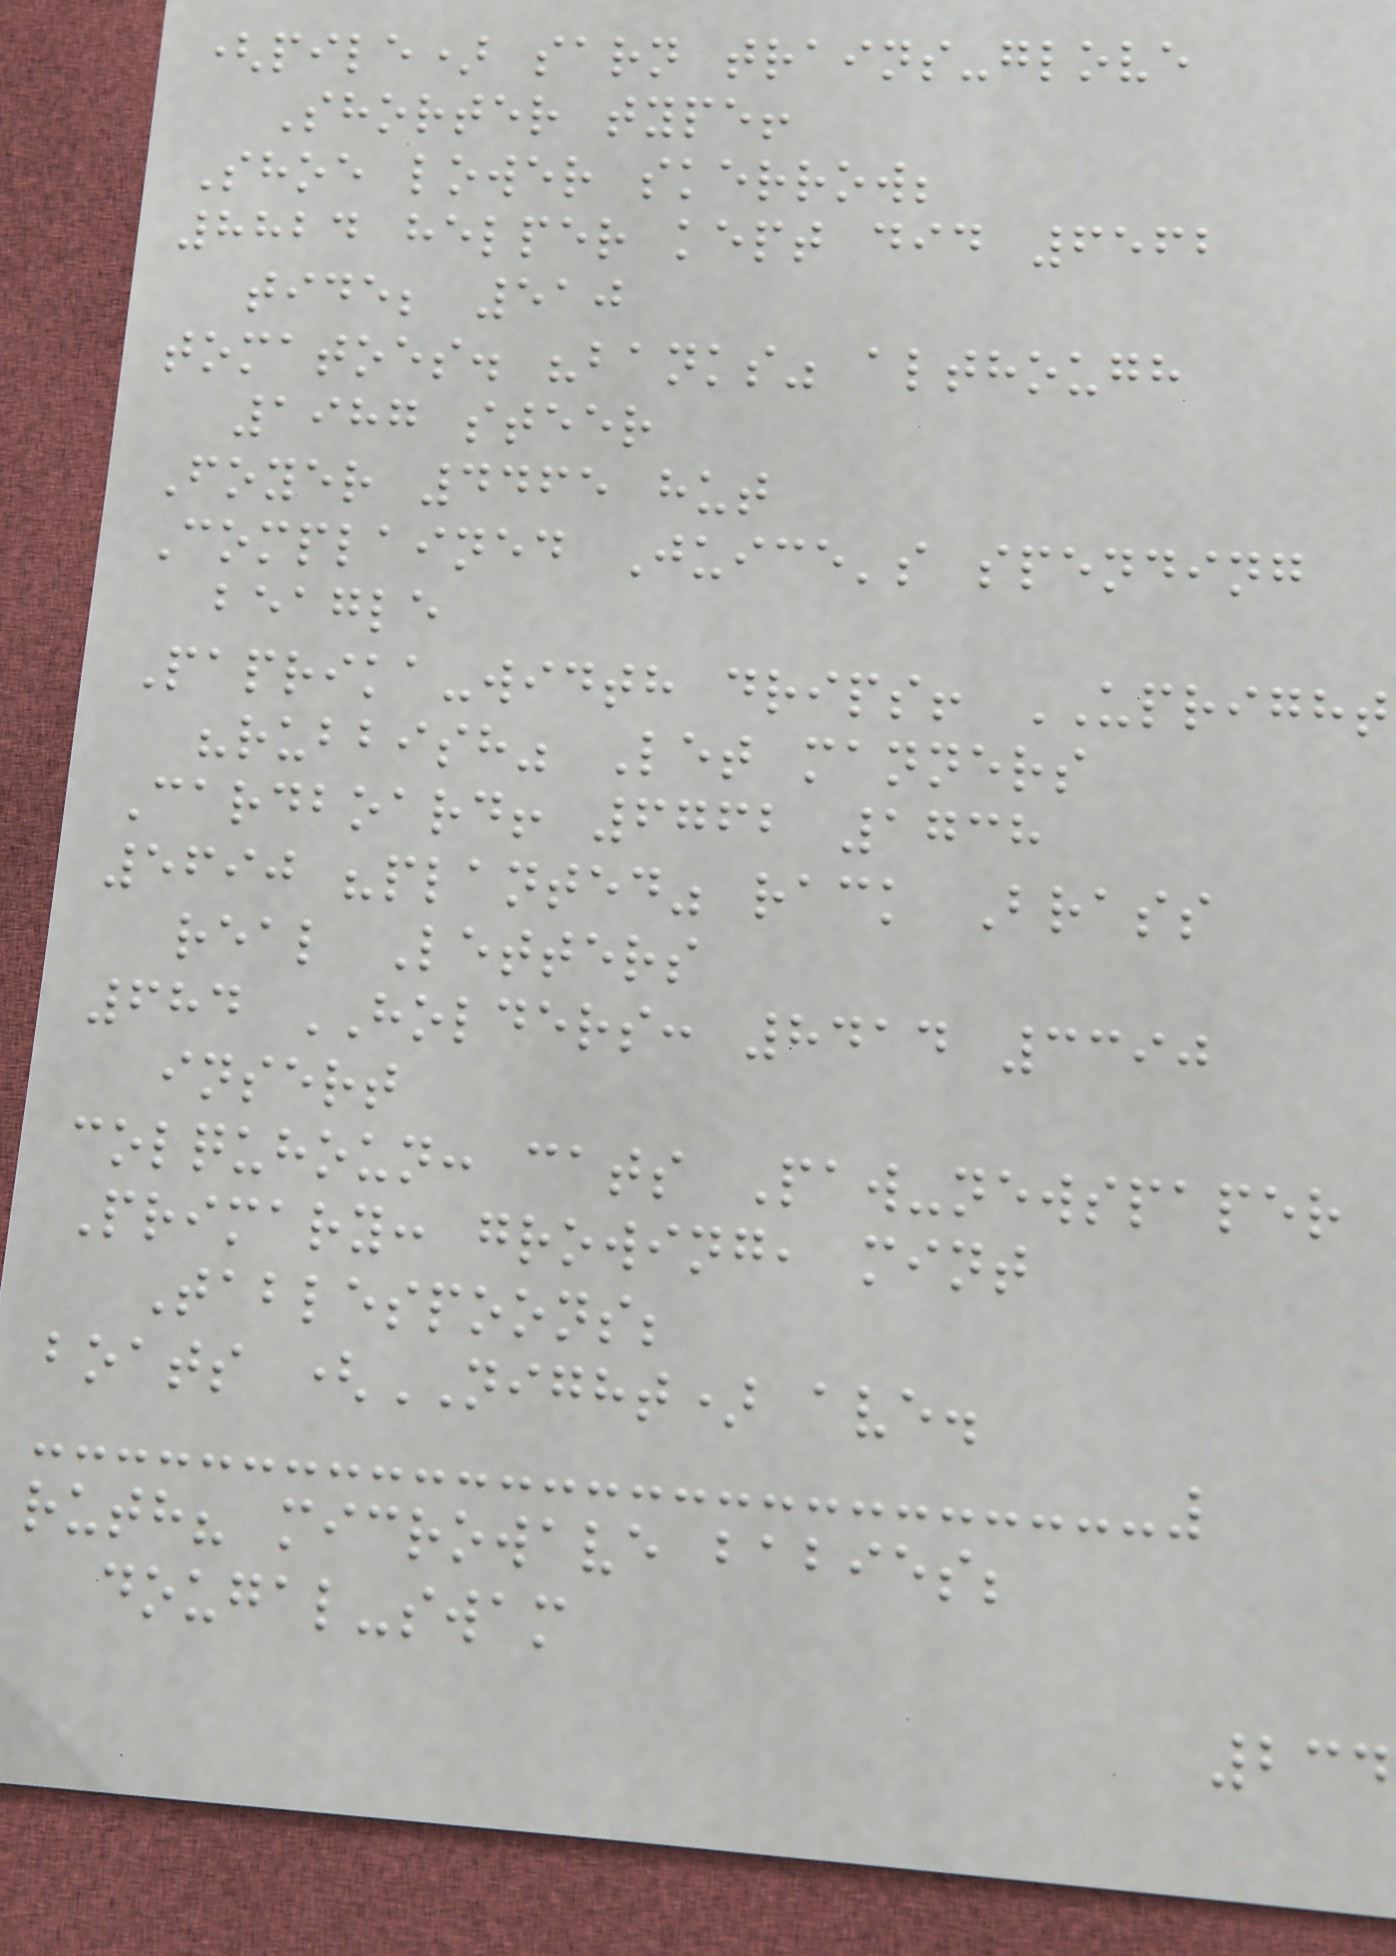(pile) sarn trains-glove
Shorter type!
Shoe lower skerrow;
8824 helper kept did 6562
tide; 510
tomatoes. "banks" although
1987 steer
Foyer 4465 hut
Complained Juice's spending
beagle
Paprika-width drips! UPRIGHT
"rubbish" Let manners
Cardboard! 6762 1738
5690 "planted" rack Brass
real Letters
684 HOLDERS: 8414 3390
insert
colquhoun: cats Paw-newspaper
Primary: growing, mint
Tablespoons;
boats (NIGHT) ave.
ruth? microwave babies;
dougal-swam
234
